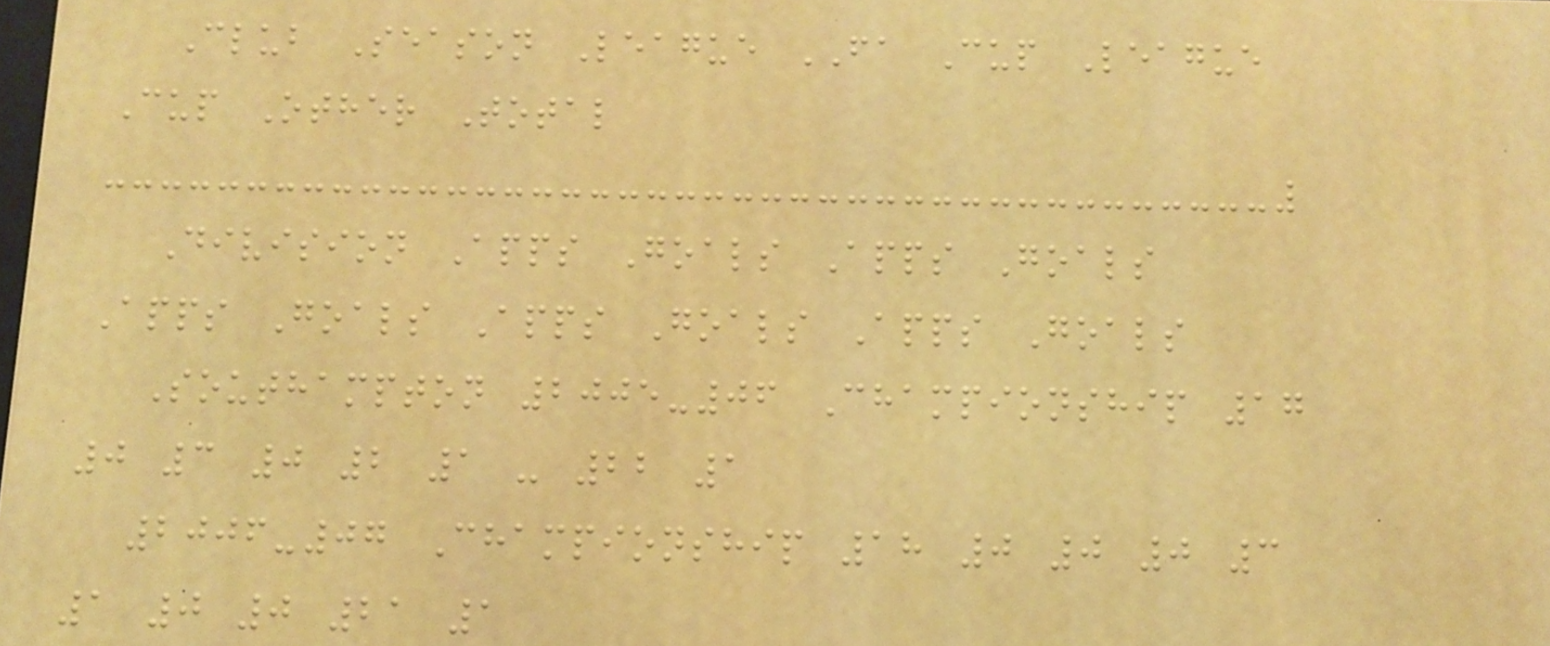Club Season League FA Cup League
Cup Other Total
Division Apps Goals Apps Goals
Apps Goals Apps Goals Apps Goals
Southampton 2005-06 Championship 17
0 3 0 2 1 - 22 1
2006-07 Championship 18 0 0 0 3
1 0 0 21 1
